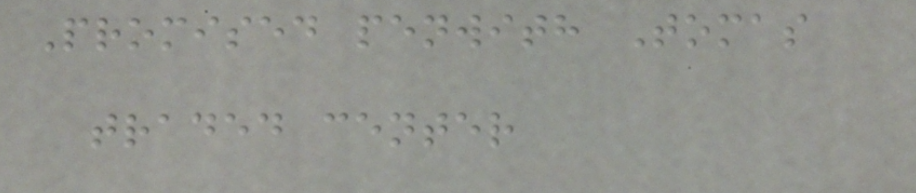Promised penwith Tomas
traded center
